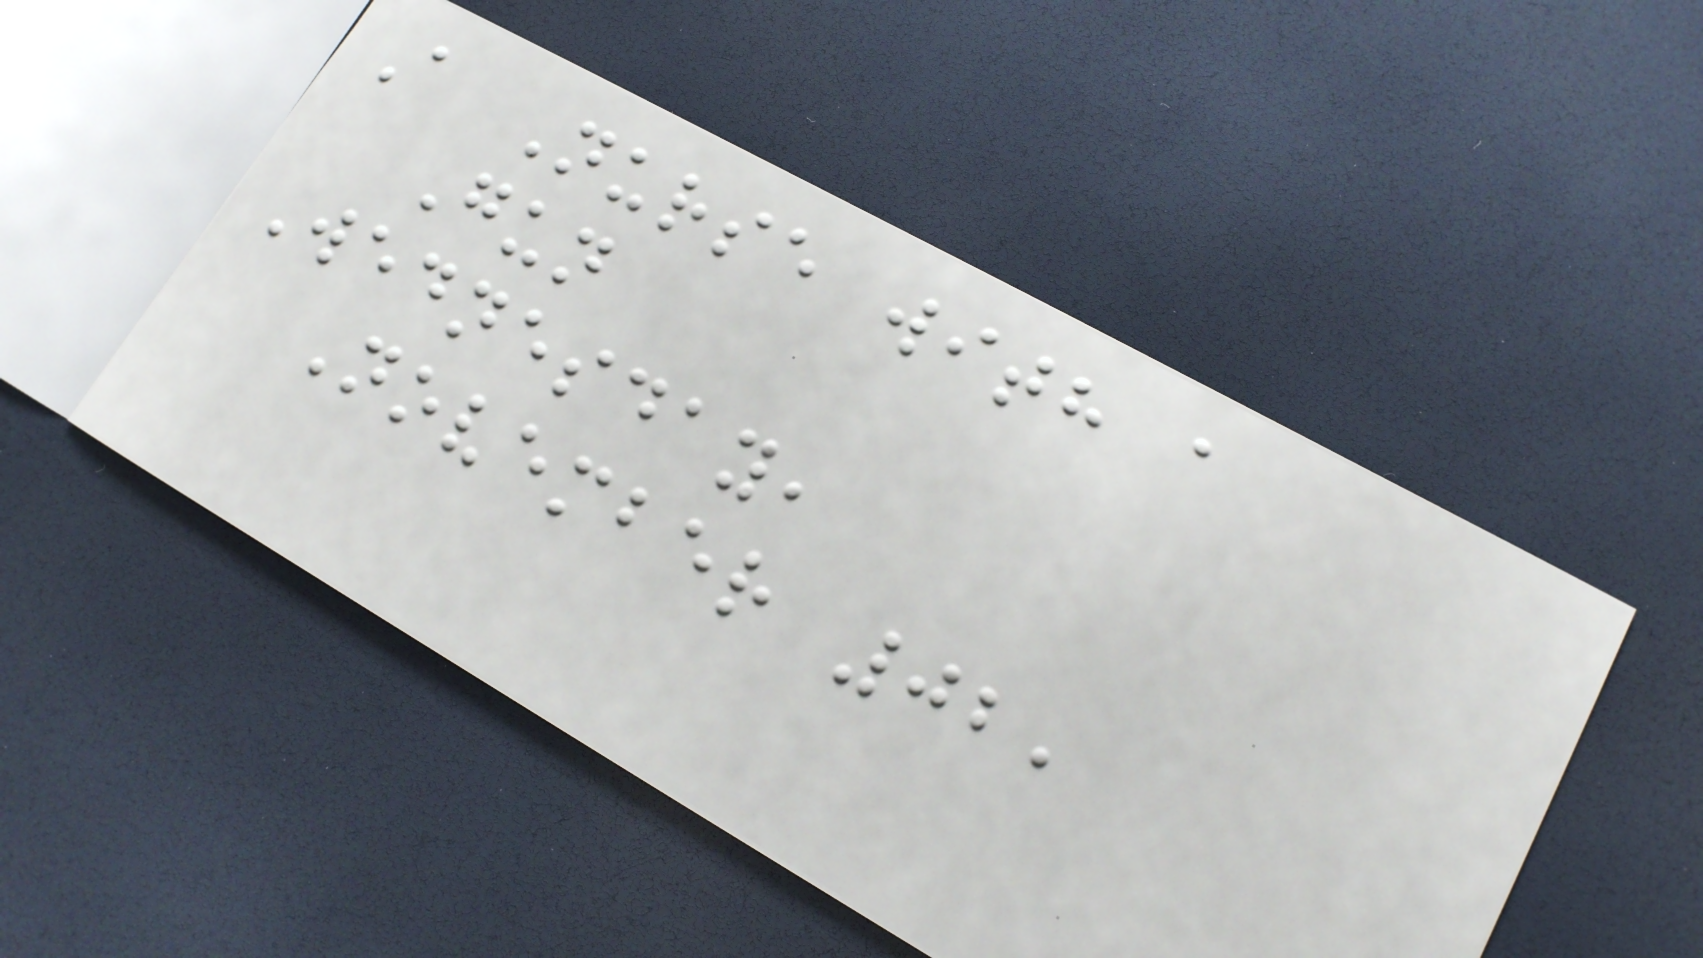A Nurse with a
Gun
Wednesday,
November 02,
